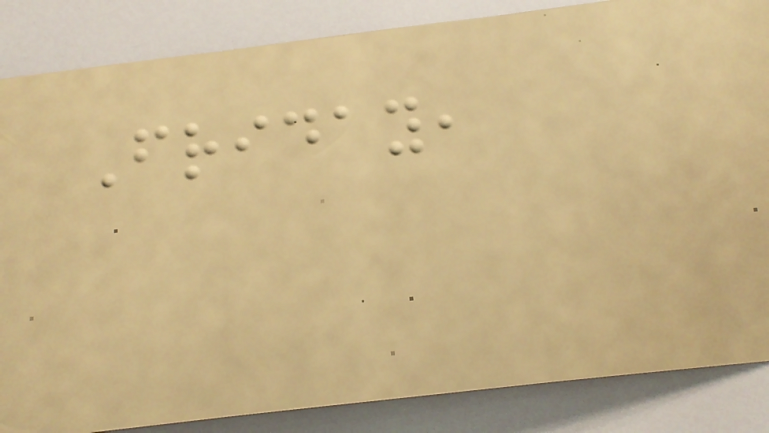Friday,
